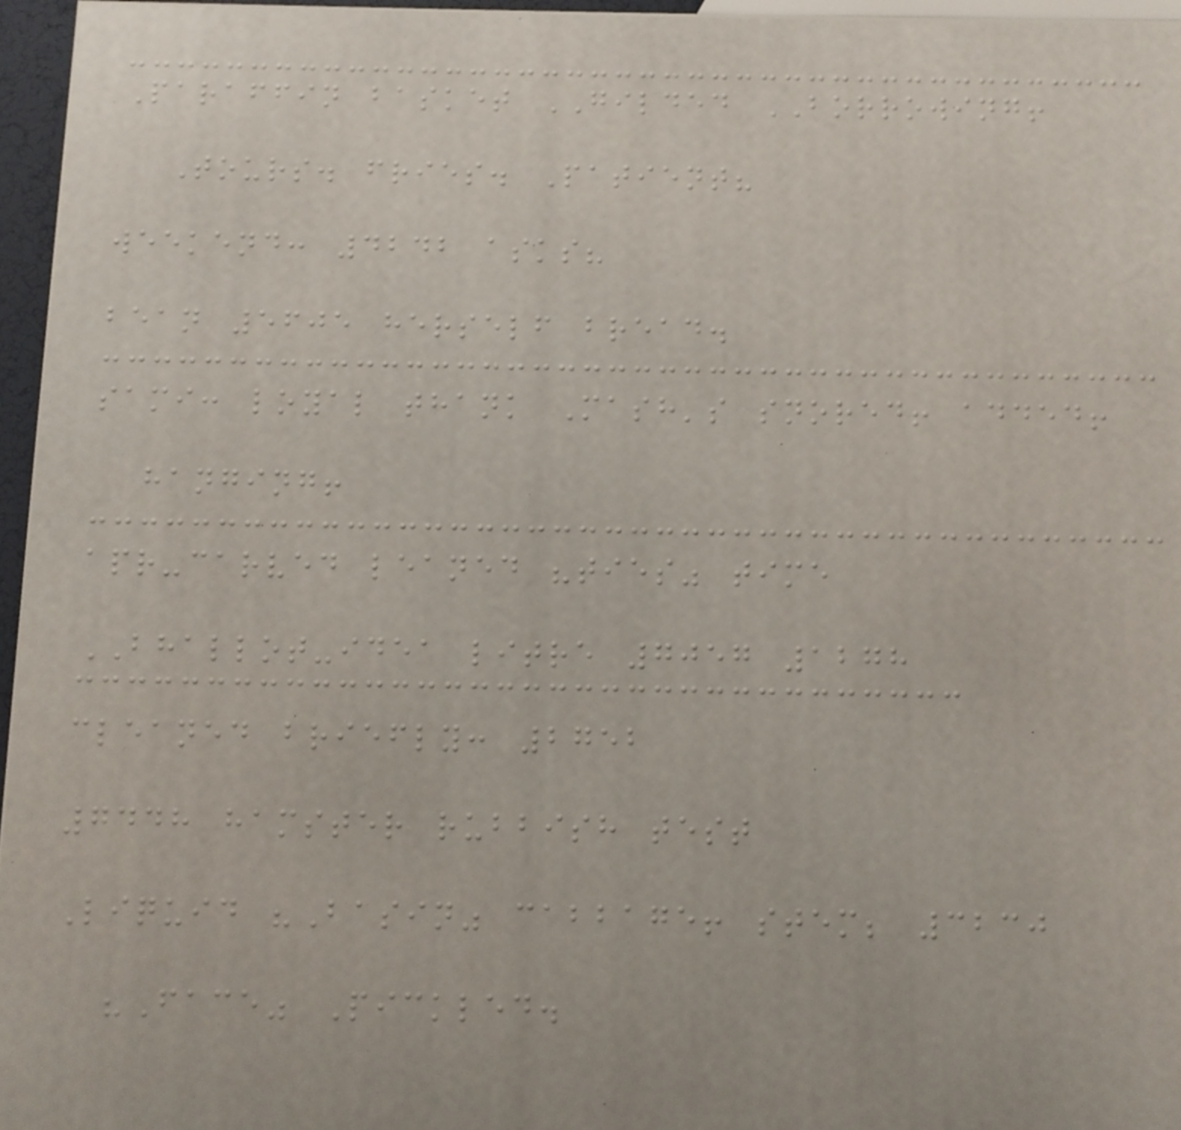Paraffin basket GILDED BORROWING!
Tours. fries. Patient?
weekend: 4242 asks?
bean 5605 herself bread.
sami: loyal thank Mash's snored! added!
hanging!
apr-carved leaned "ties" time
BHALLOT-idea litre 7057 1278
cleaned briefly: 2752
7448 hamster rubbish test
Liquid "Basin" cabbage! stem; 3230
"Face" Pickled.
